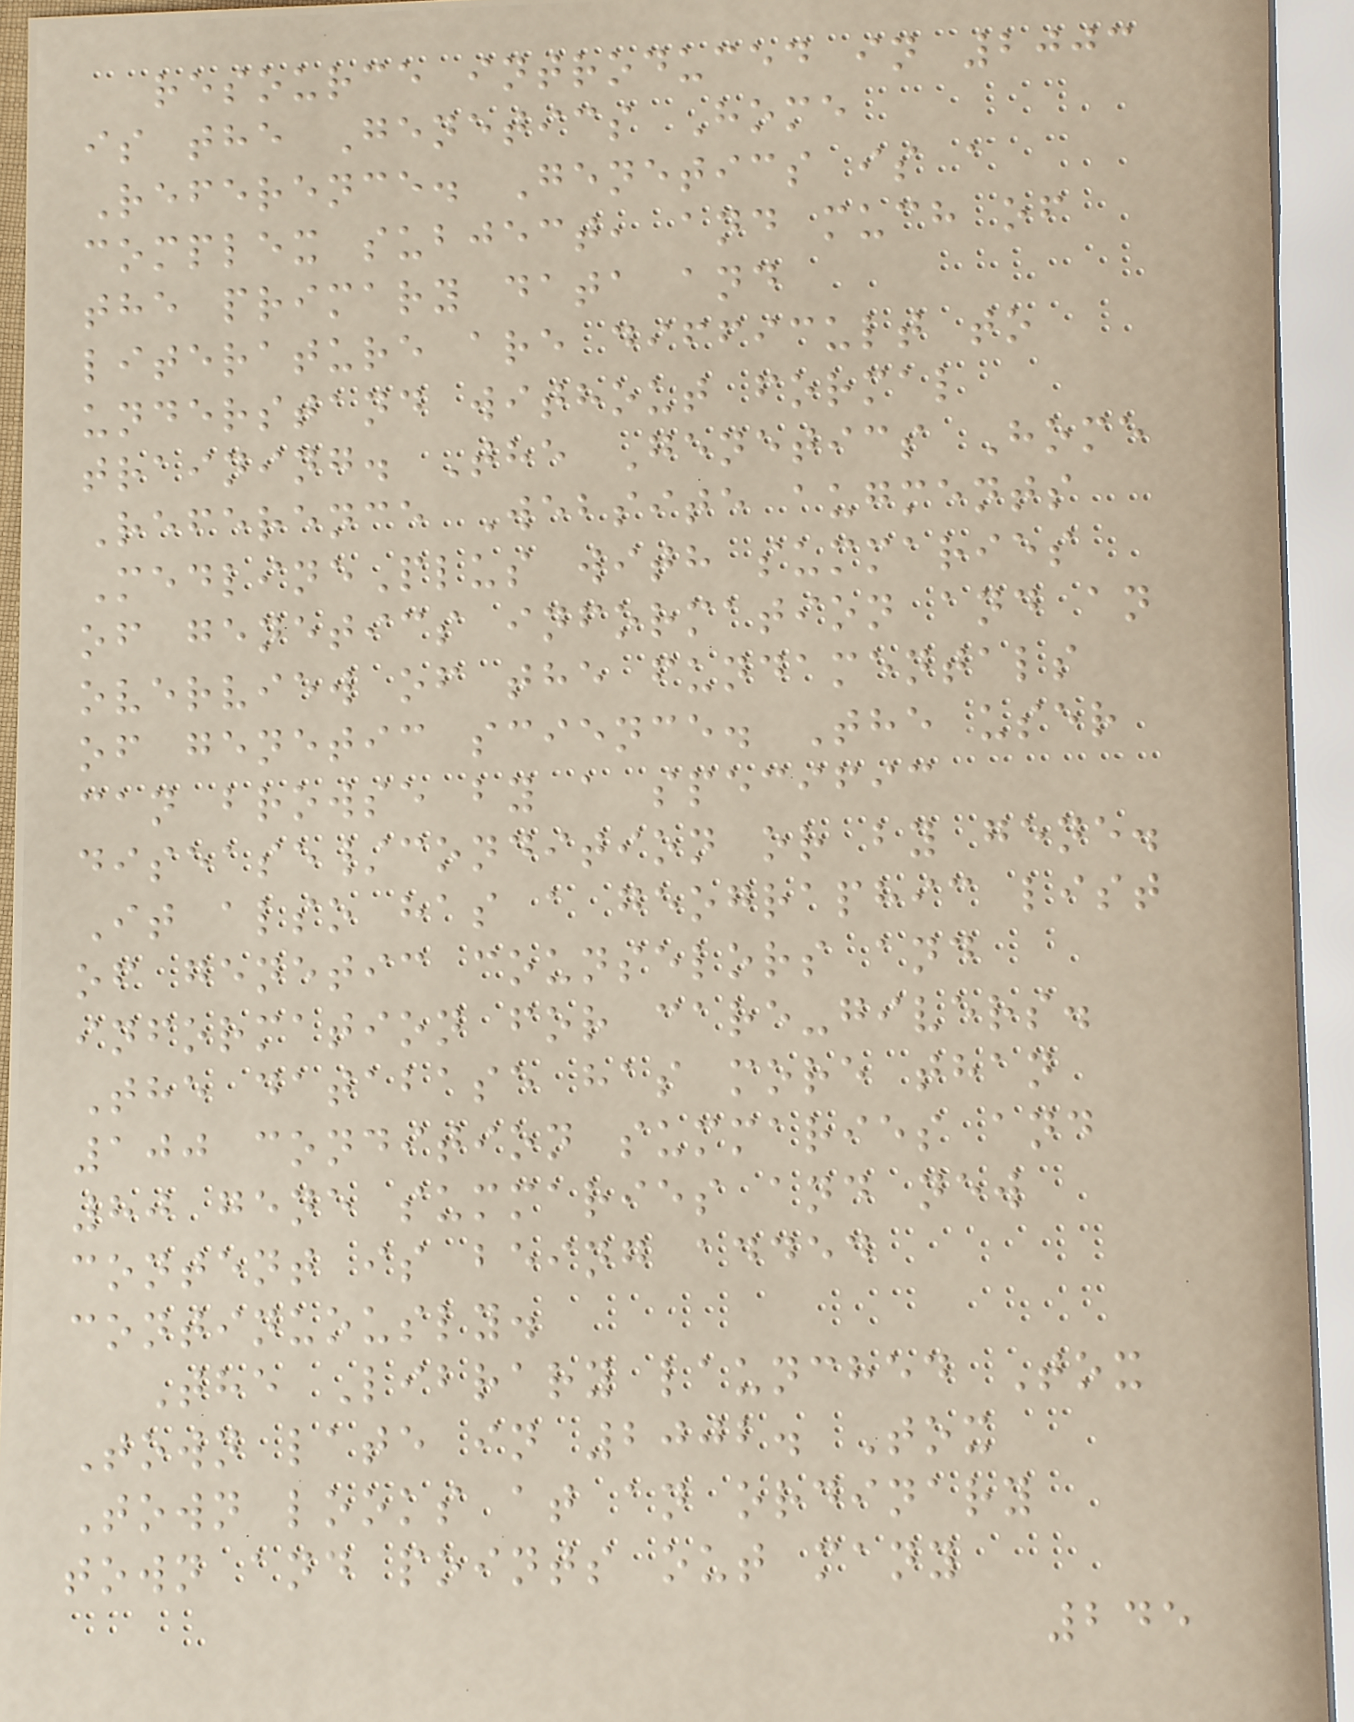resource introduced in 2003
is the Genetics Home
Reference. Genetics is a
complex subject, and much of
the primary data and
literature are difficult to
understand without formal
training. The Genetics Home
Reference Website augments
MedlinePlus with summaries
of genetics information and an
overview of the fundamentals
of genetic science. The user
can browse by a specific
disease/condition or by gene.
It also has a geographic list
of genetic counselors and
information for care-givers.
The database has more than
100 condition summaries and
80 gene summaries and new
content is being added
continuously.
The Library launched Tox
Town late in 2002. Tox
Town looks at an ordinary
town and points out many
245
